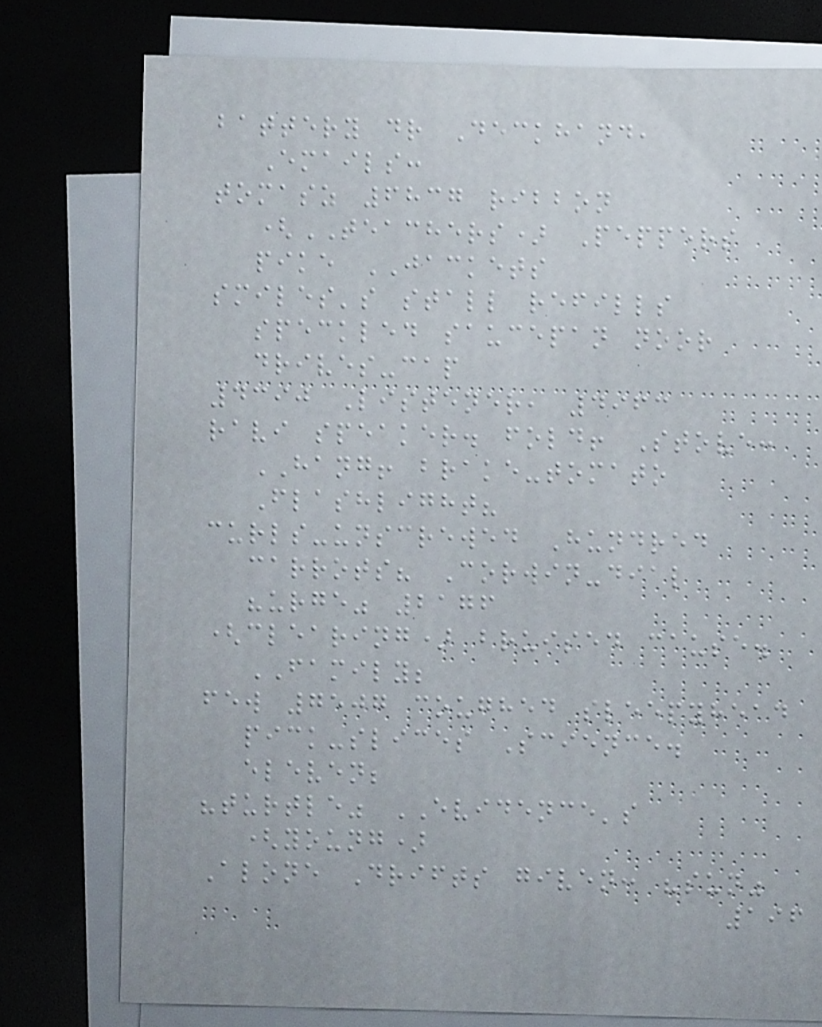battery dr Deckhand,
Emails:
tomasz 6837 ribbon
(TEACHERS) Peppers
pike JACKETS
smiles's stall refills
speckled saucepan noor
drives-cap
4390 Listener, 4963
ravi speaker. fold! Stove:
HANG! brake-tomato
Flashlight?
curls-unscrewed Hundred
carrots? Corwin-dial
"urge" 2176
(clearing) bruised cause.
FAMILY;
few 7507 coughed sleepyhead
pick-slices Science.
eleven;
"turtle" EVIDENCE's
(young)
Alone Drifts given: "sun"
196
